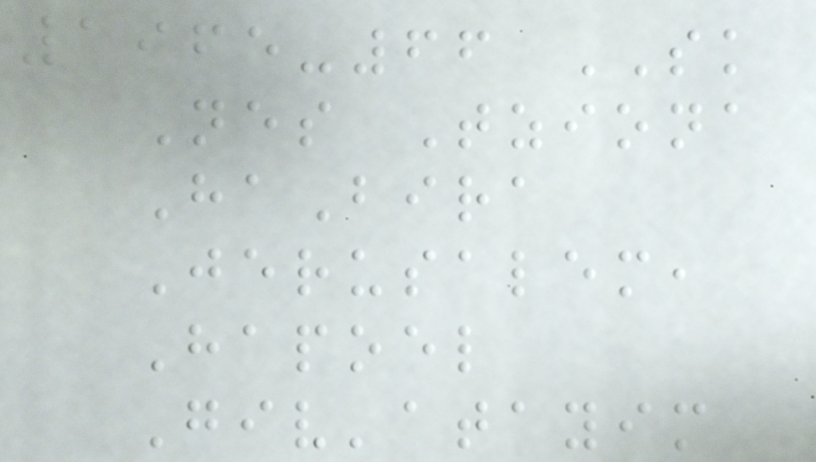1965-66 SK
Nes Tziona
HaBira
Jerusalem,
Hapoel
Giv'atayim
